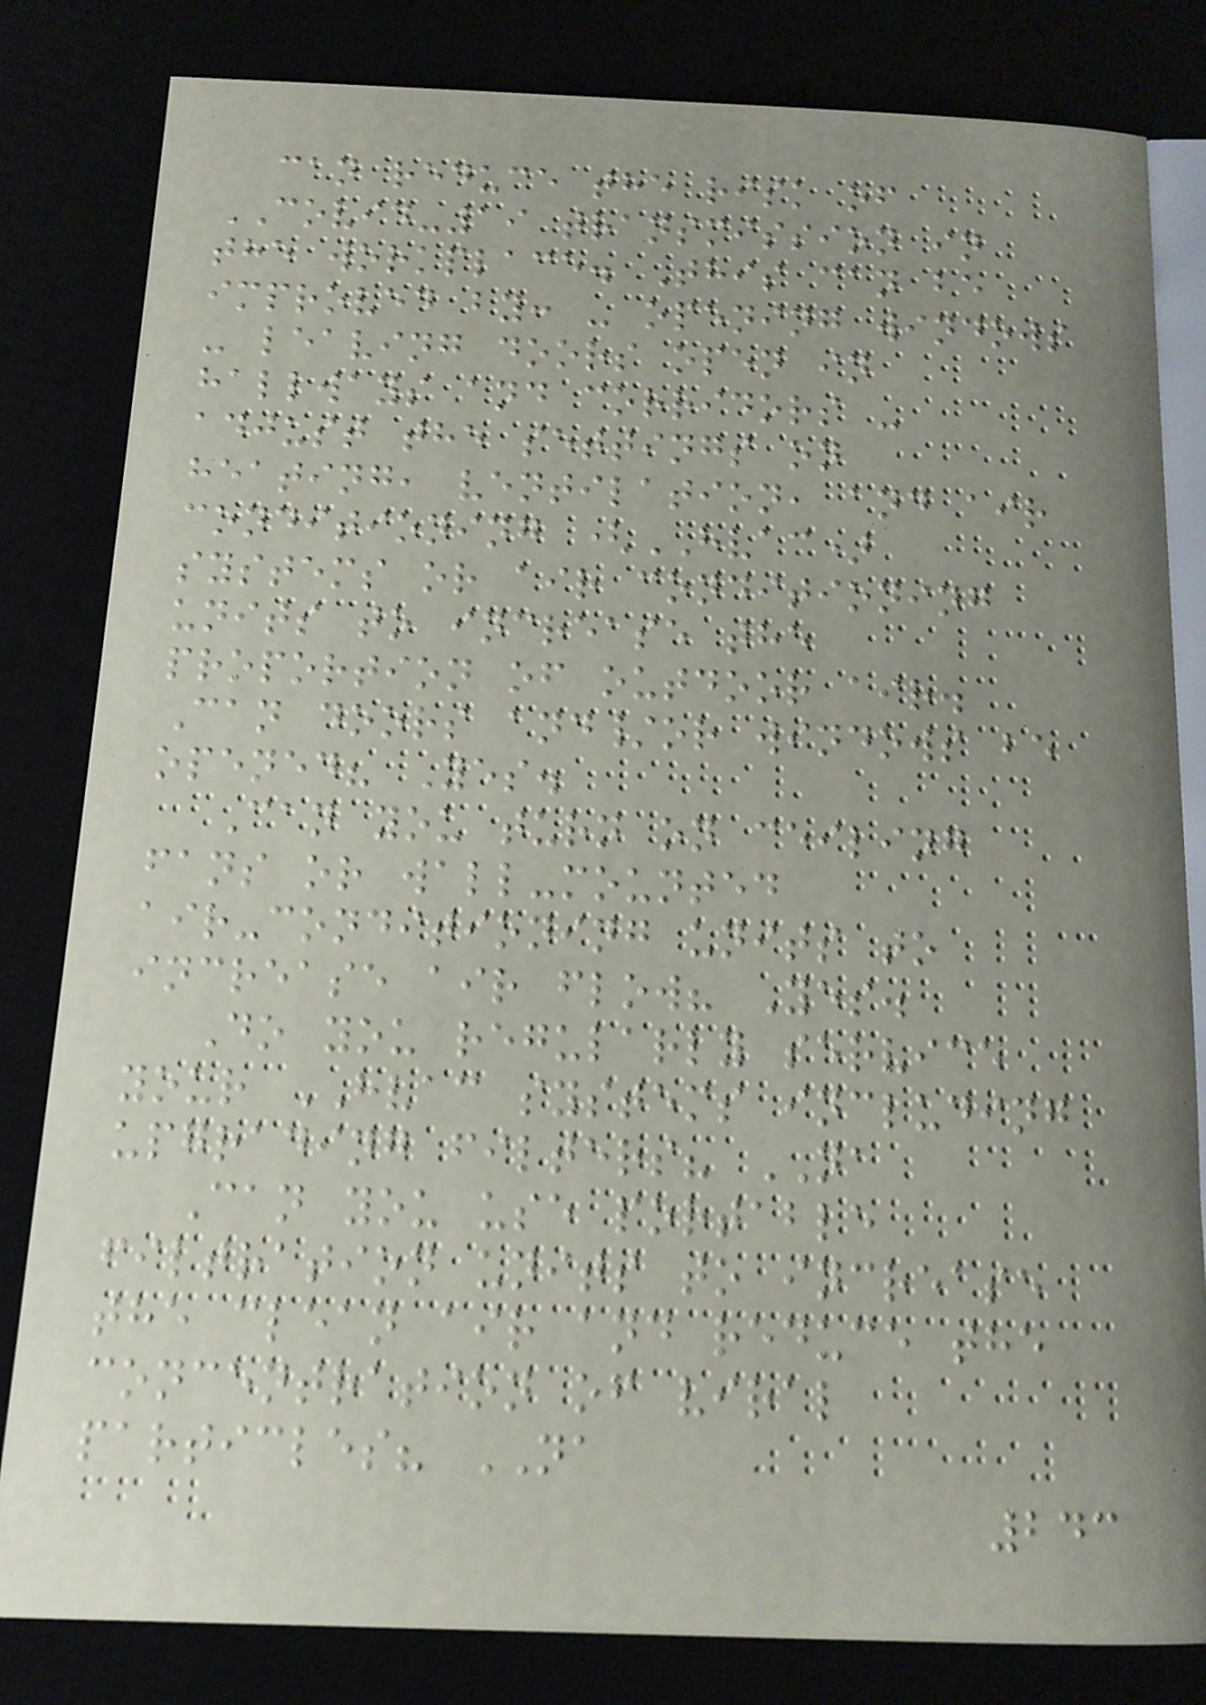can reduce the risk of
COVID-19 transmission in
the workplace. This can be
improved by: - opening windows
- leaving doors open in
hallways and corridors -
adjust the settings on
heating, ventilation, and air
conditioning (HVAC)
systems or air conditioning
units to increase the
proportion of outdoor air.
Can doors and/or windows be
opened? Yes.
Can you turn on ceiling
fans or wall-mounted
air-conditioning units to
increase air flow? Yes.
Do you regularly service
your HVAC systems including
upgrading filters? NA
Can you use portable
filtration units to increase
the clean air and reduce the
concentration of viral
particles? NA
243
